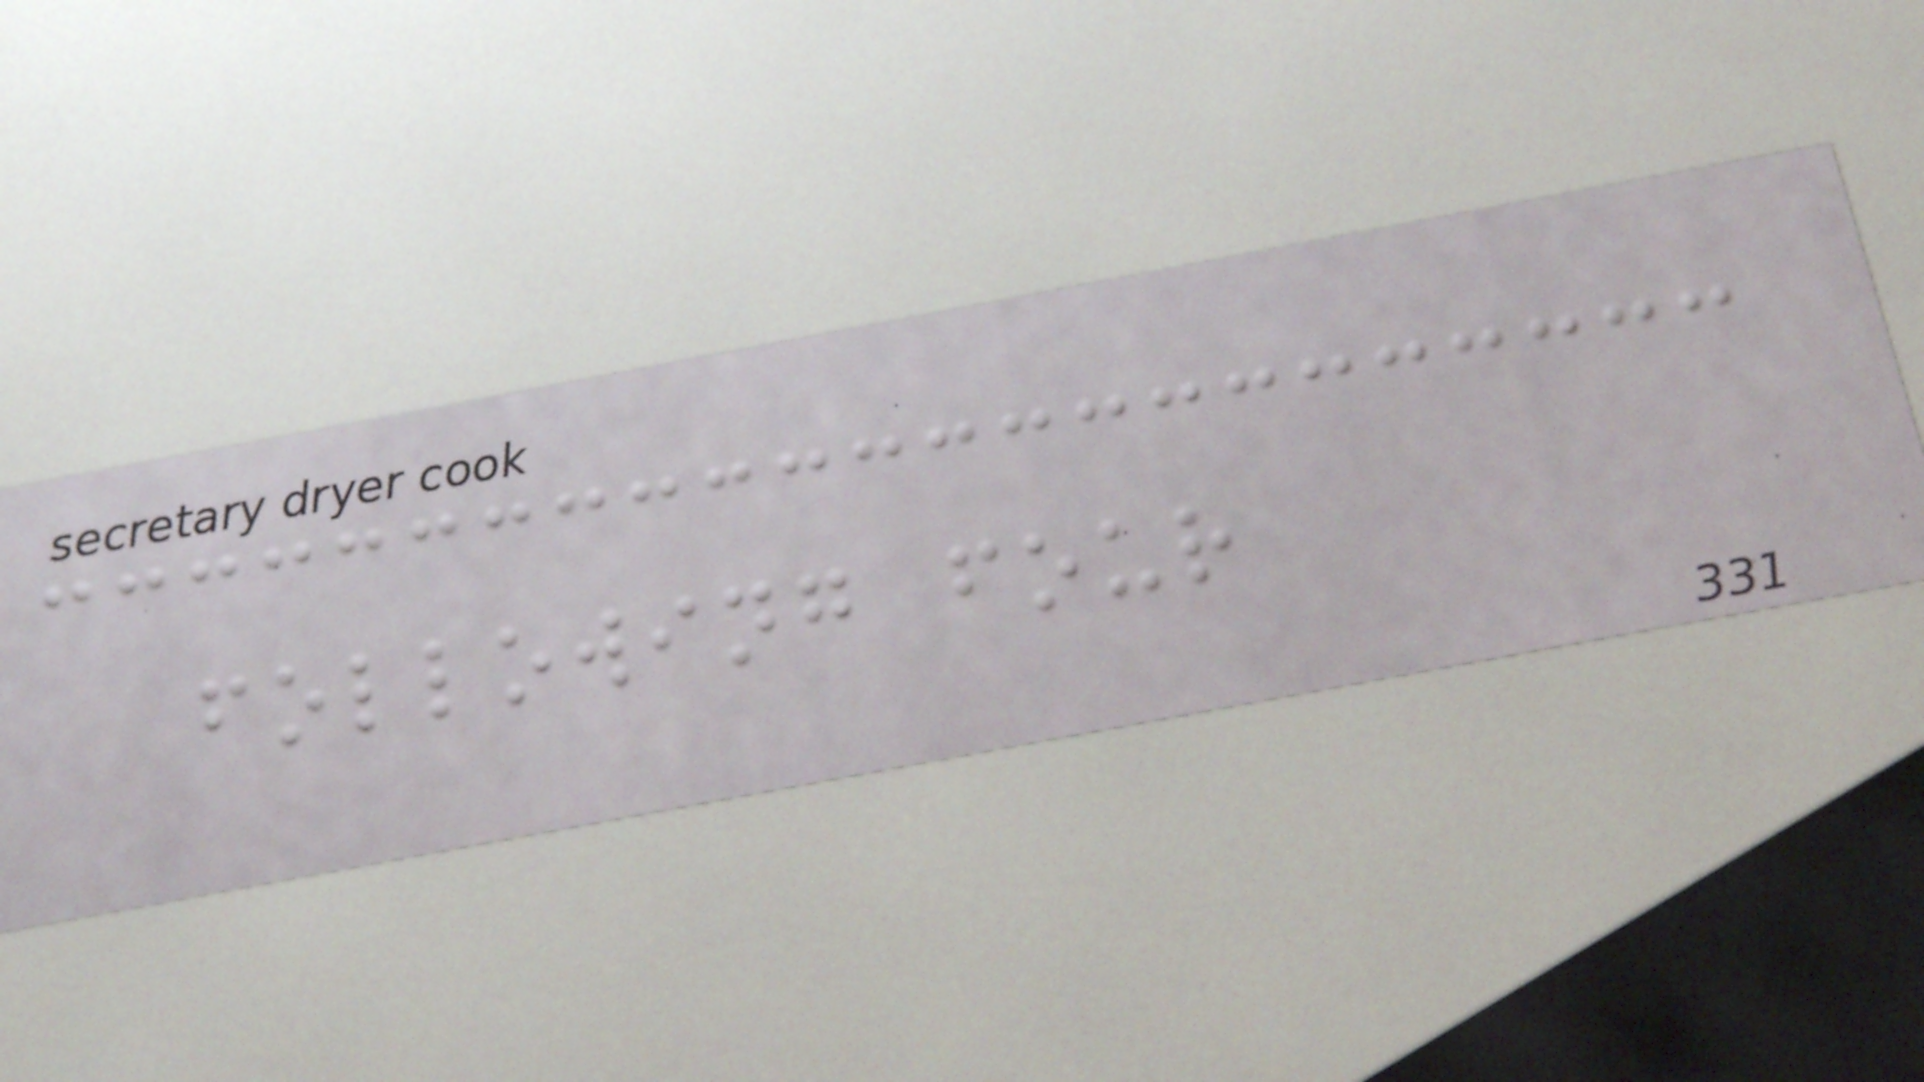following four
